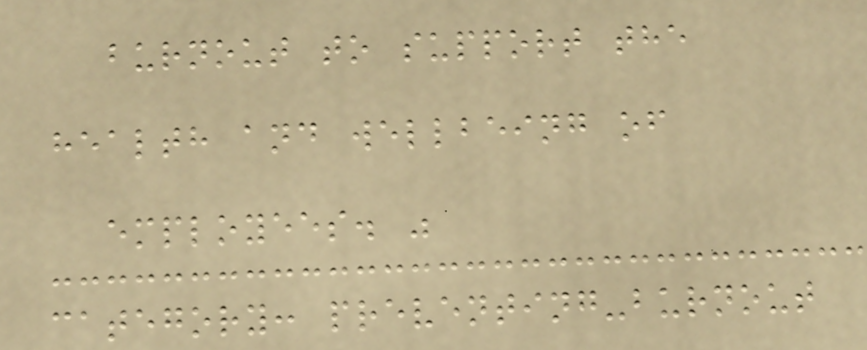burnout to support the
health and wellbeing of
employees. "
category: preventing-burnout
